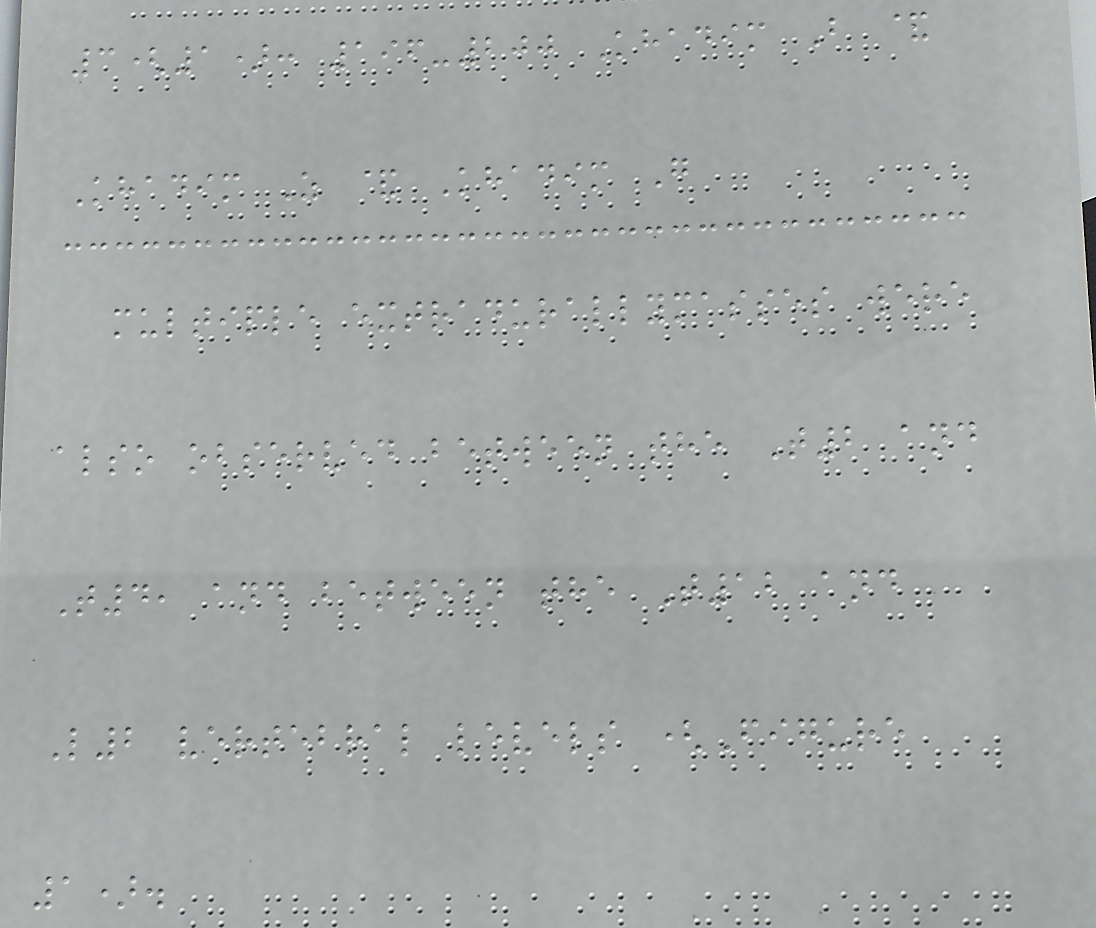3(1): 196-200 Khadim B &
Khadim Z & Khadim G
multiple extradurallymasses were
also observed between the T2 and
T4, and between the T12 and
L2 vertebral levels (Figure
1).
